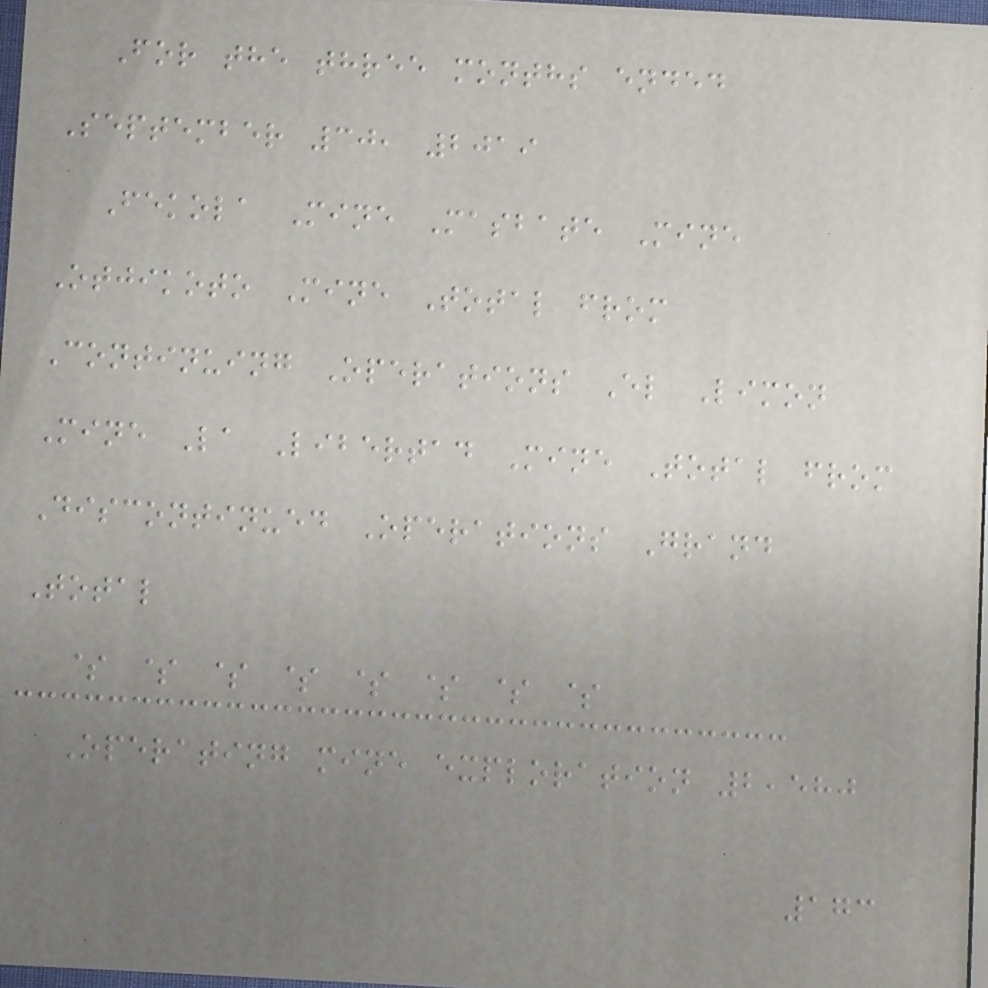For the three months ended
September 30, 2019
Fekola Mine Masbate Mine
Otjikoto Mine Total from
Continuing Operations El Limon
Mine La Libertad Mine Total from
Discontinued Operations Grand
Total
$ $ $ $ $ $ $ $
Operating mine exploration 2,580
173
